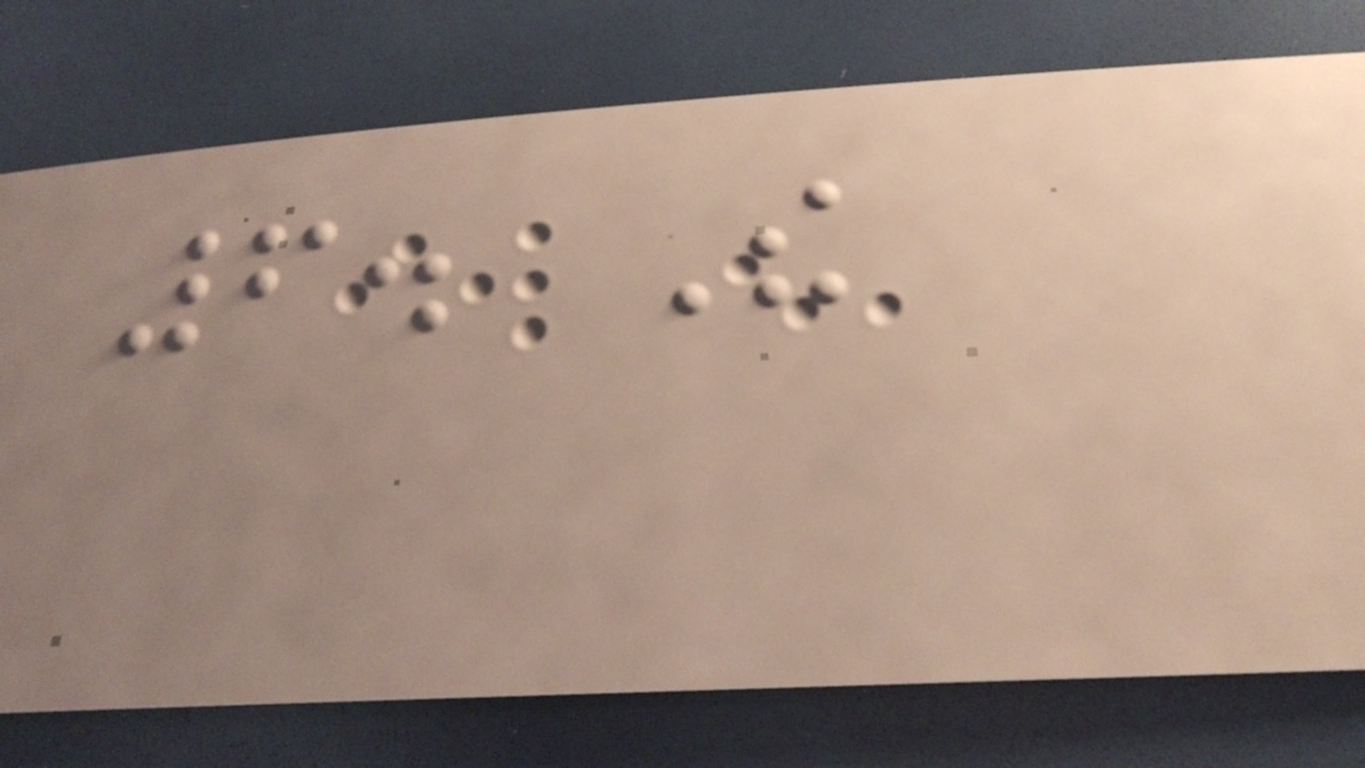6. The
